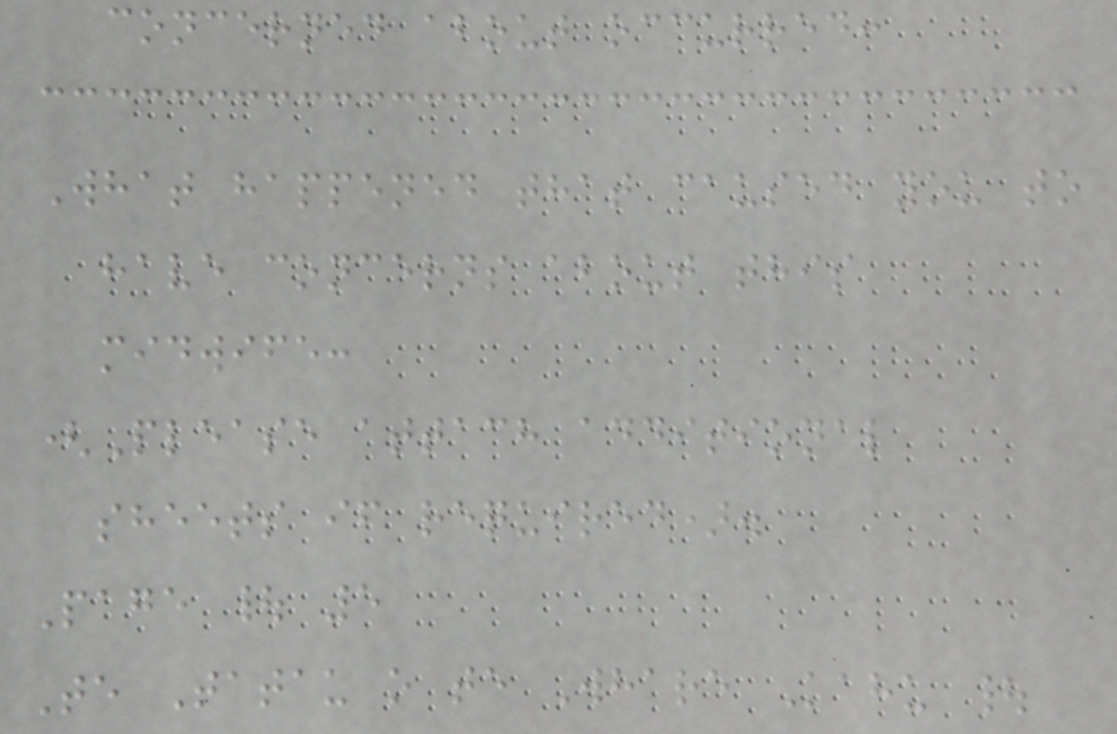concerned about occurred:
What happened that caused you to
have concerns about this
midwife:
(Please attach additional
sheets if required).
Page | 5
Te Tatau o te Whare Kahu |
